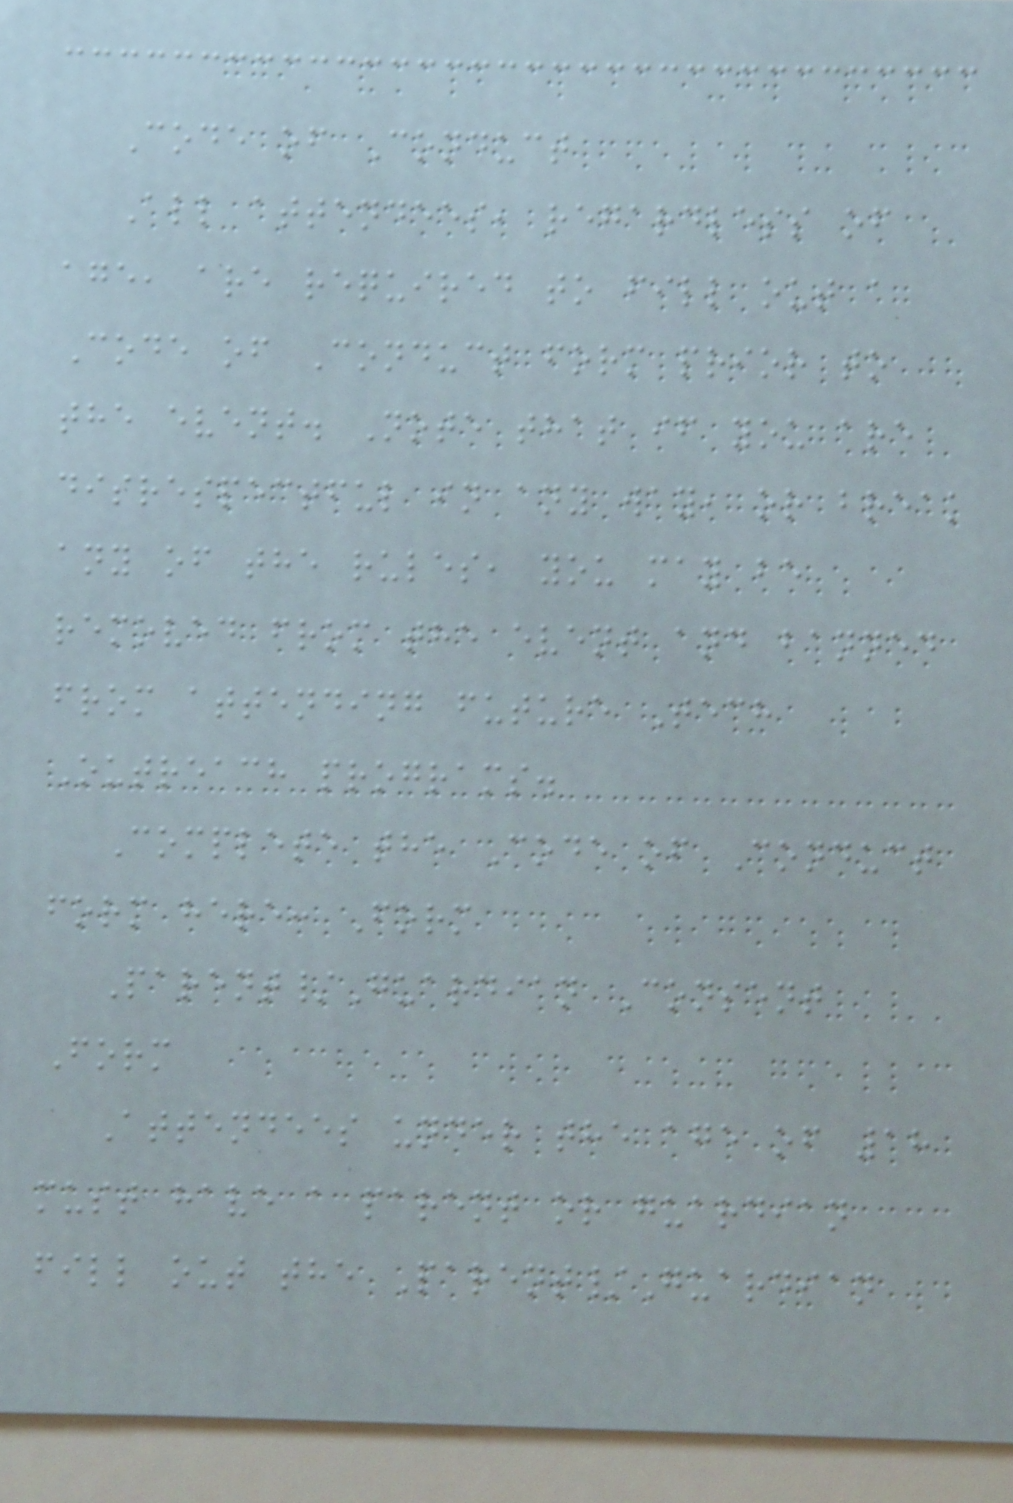Code of Conduct
All attendees, regardless of
age, are required to fill out a
Code of Conduct form prior to
the event. Note that if you are
disrespectful in any way, or break
any of the rules, you may be
removed from the event and banned
from attending future Tech
Outreach programs.
Complete the Code of Conduct
form here: Form
Parent/Guardian Consent
Form
Attendees under the age of 18
must have a parent or guardian
fill out the Parent/Guardian
